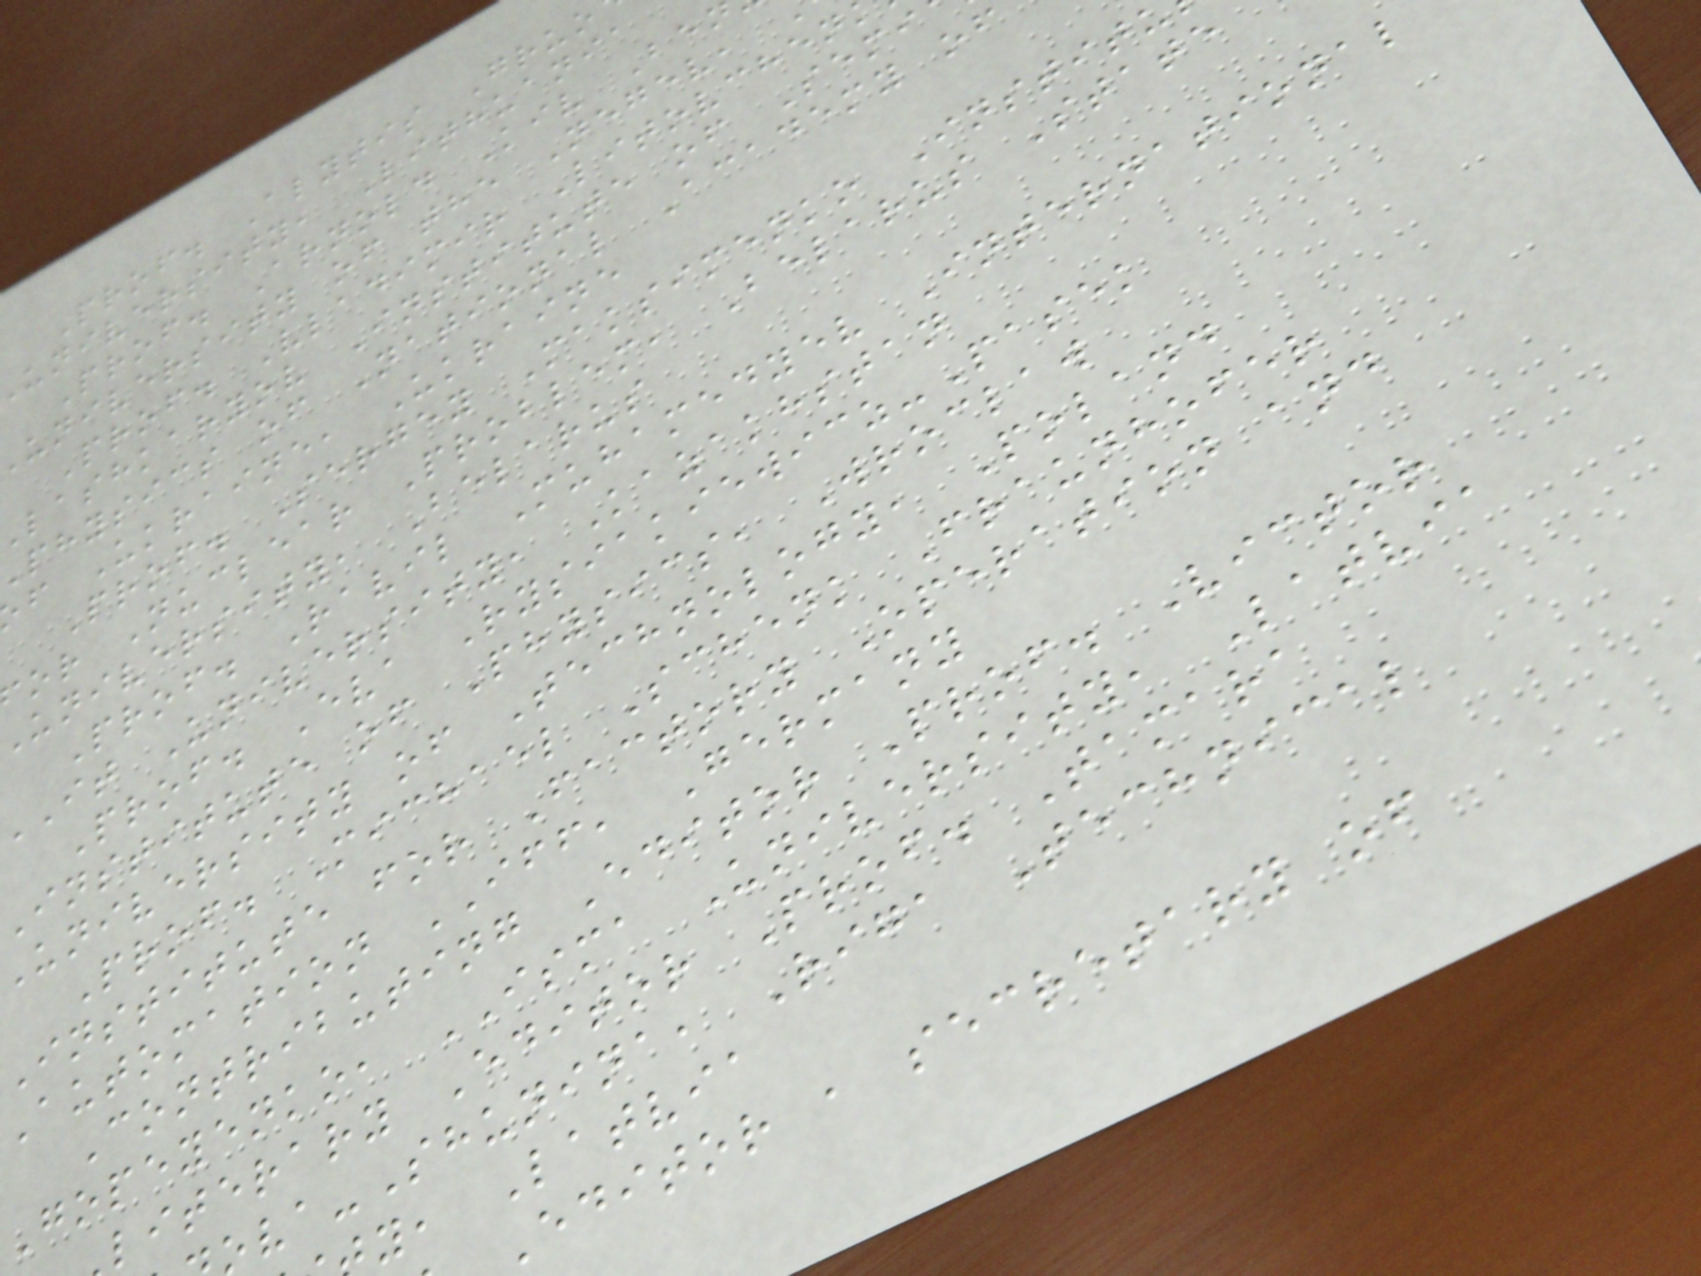Prof. Alytis Gruo
university, Lithuania
Prof. Arnold Kiv Be
university of the Negev,
Prof. Vladimir Litovchen
lashkaryov Institute of Semi
physics of National Academy of
f Ukraine, Ukraine
Prof. Sergey Maksimenko Instit
or Nuclear Problem, Belarus State
university, Belarus
Prof. Ravil Muhamedyev International
IT University, Kazakhstan
Prof. Eva Rysiakiewicz-Pasek
Institute of Physics, Wroclaw
University of Technology, Poland
Prof. Michael Schenk Fraunhofer
Institute for Factory Operation and
Automation IFF, Germany
Contributing Editor Prof. Victor
Gopeyenko, ISMA University, Latvia
literary Editor Prof. Tamara
va-Shunina, Riga Technical
y, Latvia
Editor , secretary of
